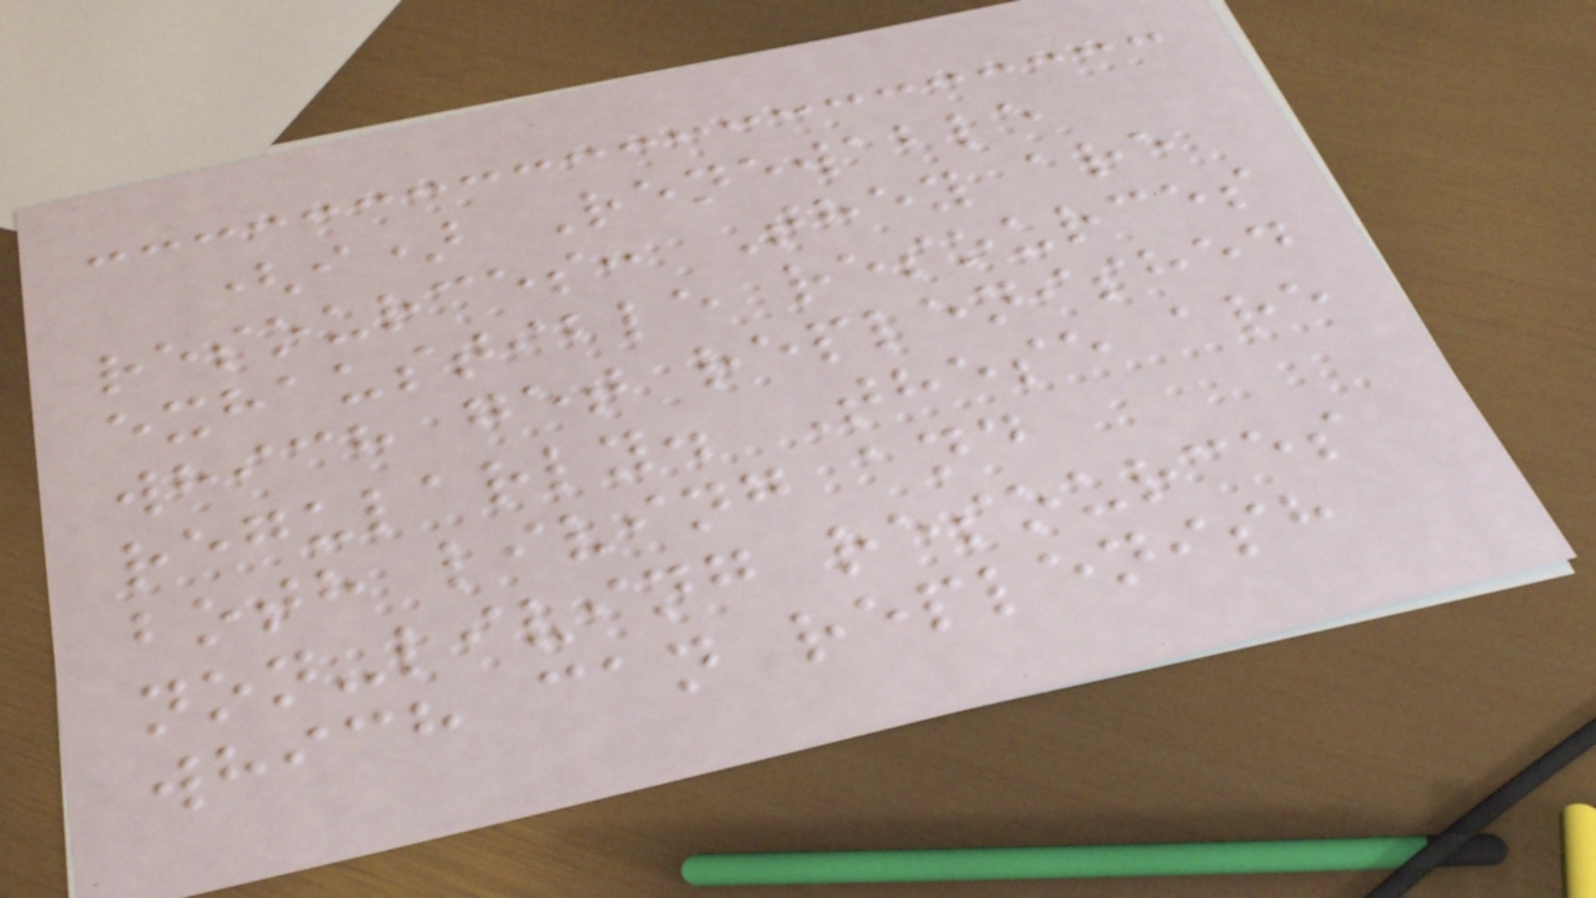(i) Renewable
resources: They are
exhaustible resources
which get replenished
regularly. These are
both living and
non-living resources
which can replenish
